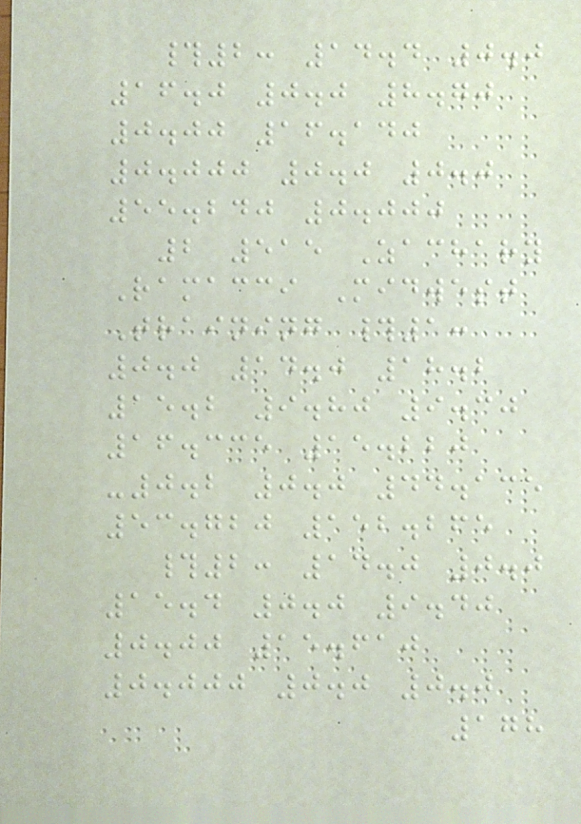#2: 14.4 0.0
16.0 0.0 8.70
0.00 16.140
0.000 0.0 0.0
55.240 0.000
2 515 Zachary
Ramacci Midwest
Training #1:
0.0 14.0 18.2
15.2 9.80 9.30
16.335 15.220
-0.2 0.0 44.135
53.720 152.265
#2: 14.0 0.0
15.4 0.0 9.40
0.00 15.610
0.000 0.0 0.0
178
